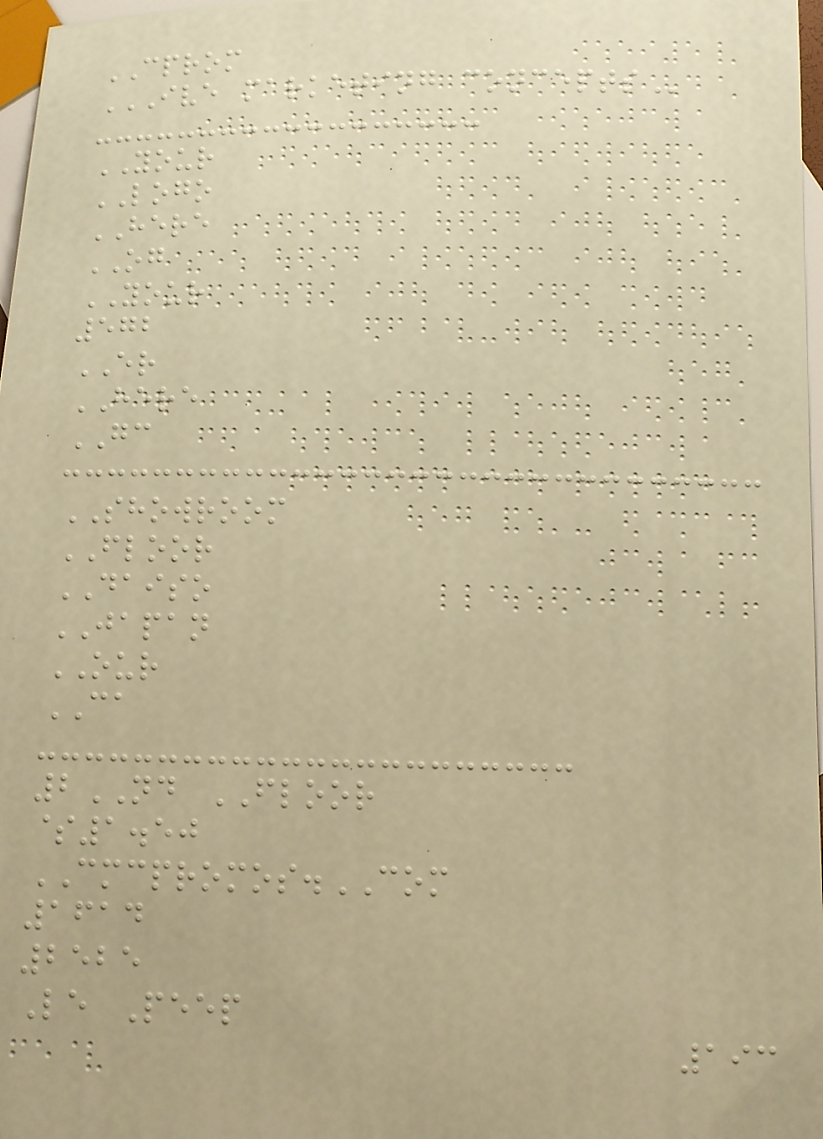CPROM
IVE MARKETING CONCEPTS
YOUR
LOGO
HERE
OG
YOUR
572
ER
HERE
GC
SHOWROOM
FLOOR
DAISO
JAPAN
OUR
CA
2ND FLOOR
$1.50
CMCPROMOS.COM
1614
2525
Le Peep
193
